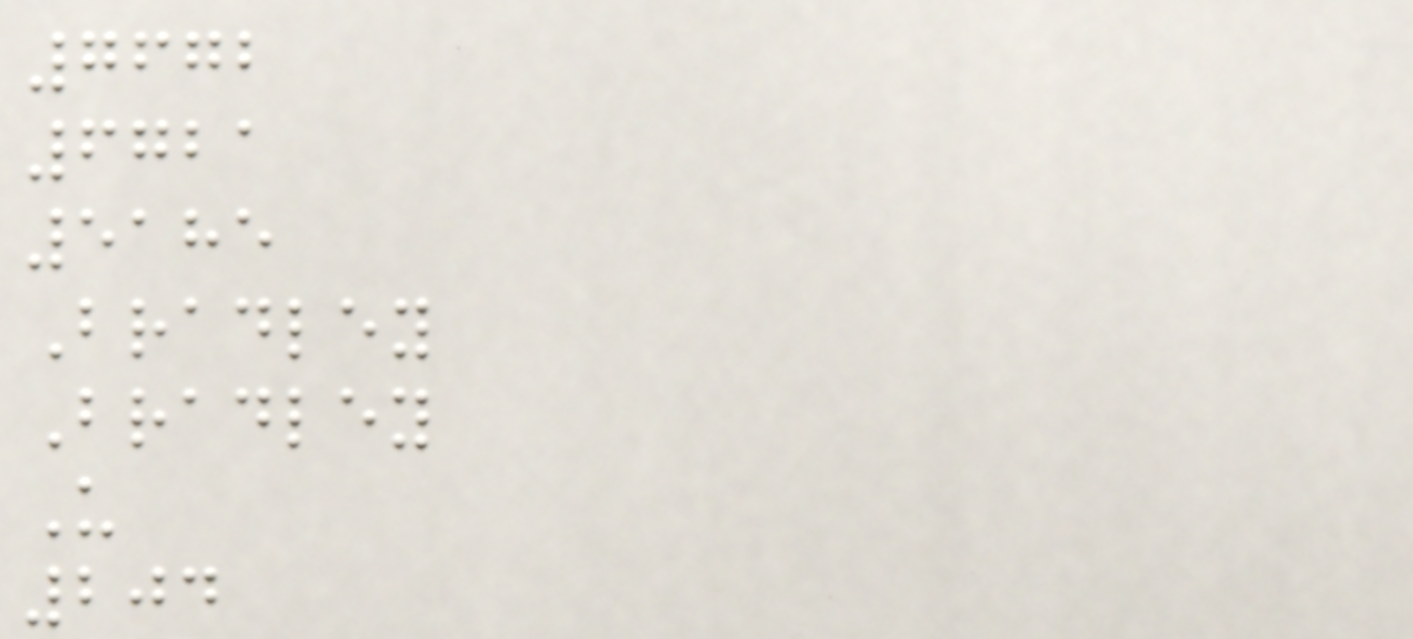7672
6721
5185
Bradley
Bradley
U
204
